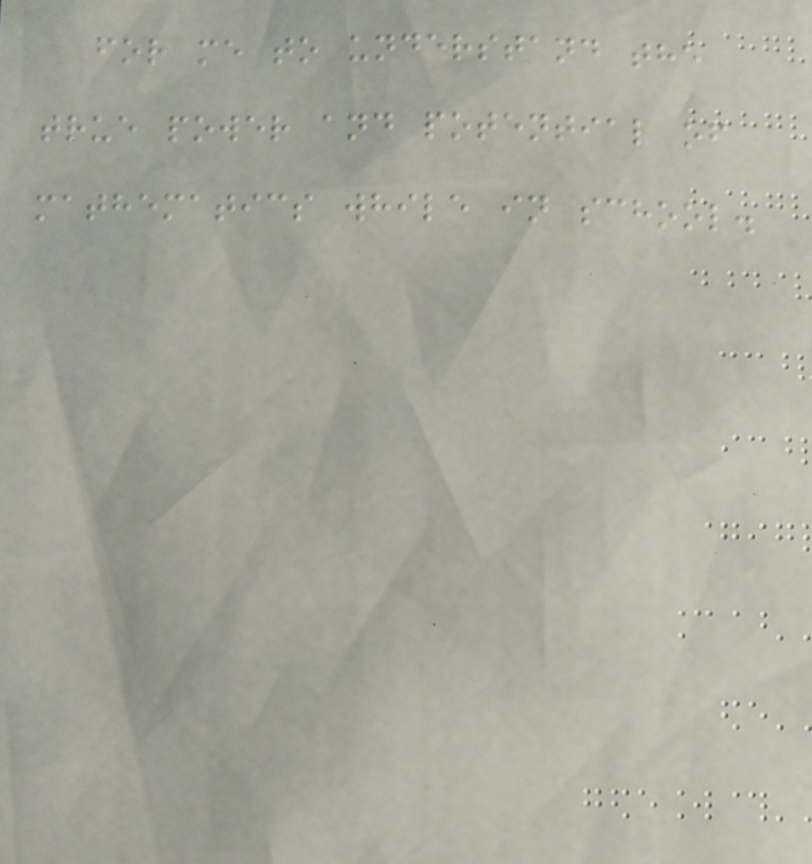for me to understand the
true power and potential of
mathematics while in school.
